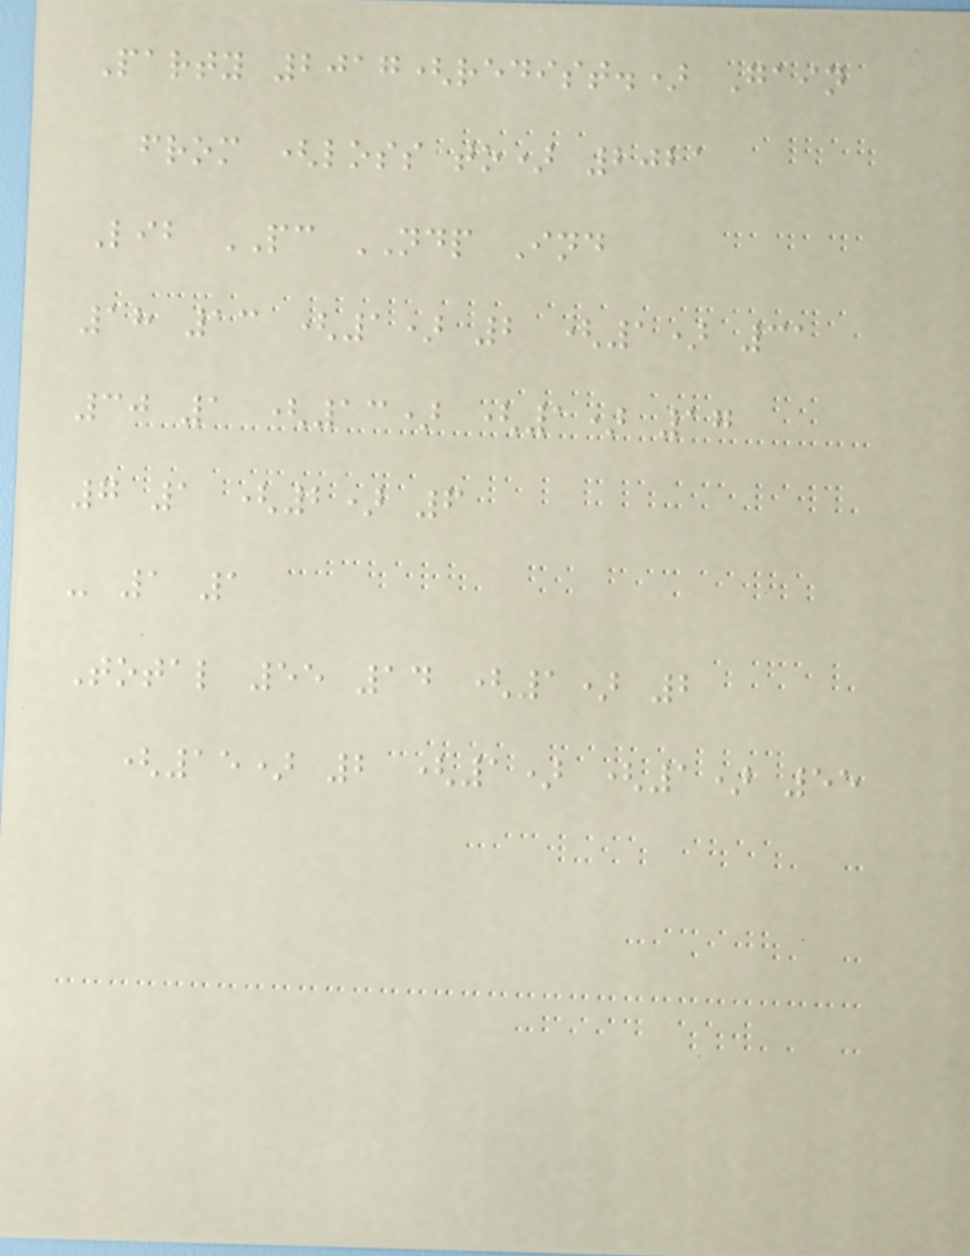Party 2017(redist.) Gain
from (loss to) 2021
Lib PC NDP Ind
18 13 (1) 2 (1) 31
30 1 (13) (1) 17
7 1 (2) 6
- 1 1
Total 55 14 (1) 2
(15) 2 (1) (1) 55
